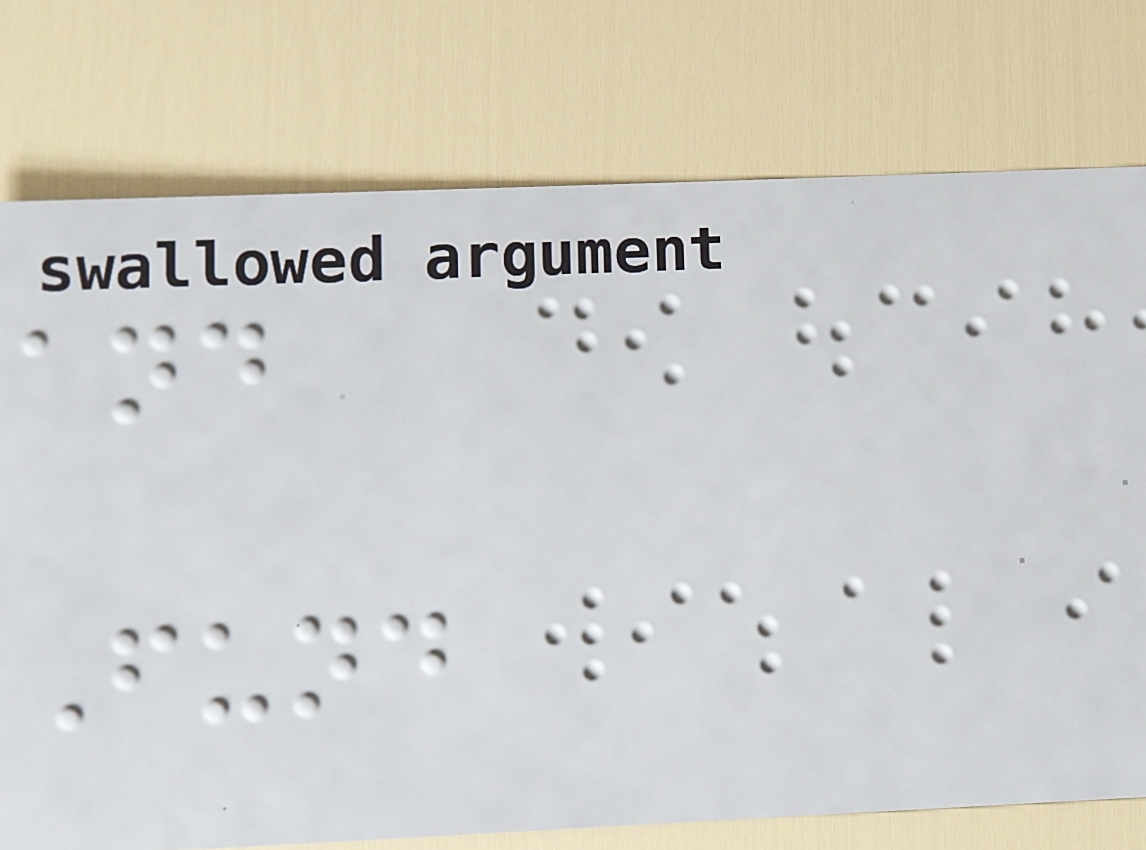and
Fund
